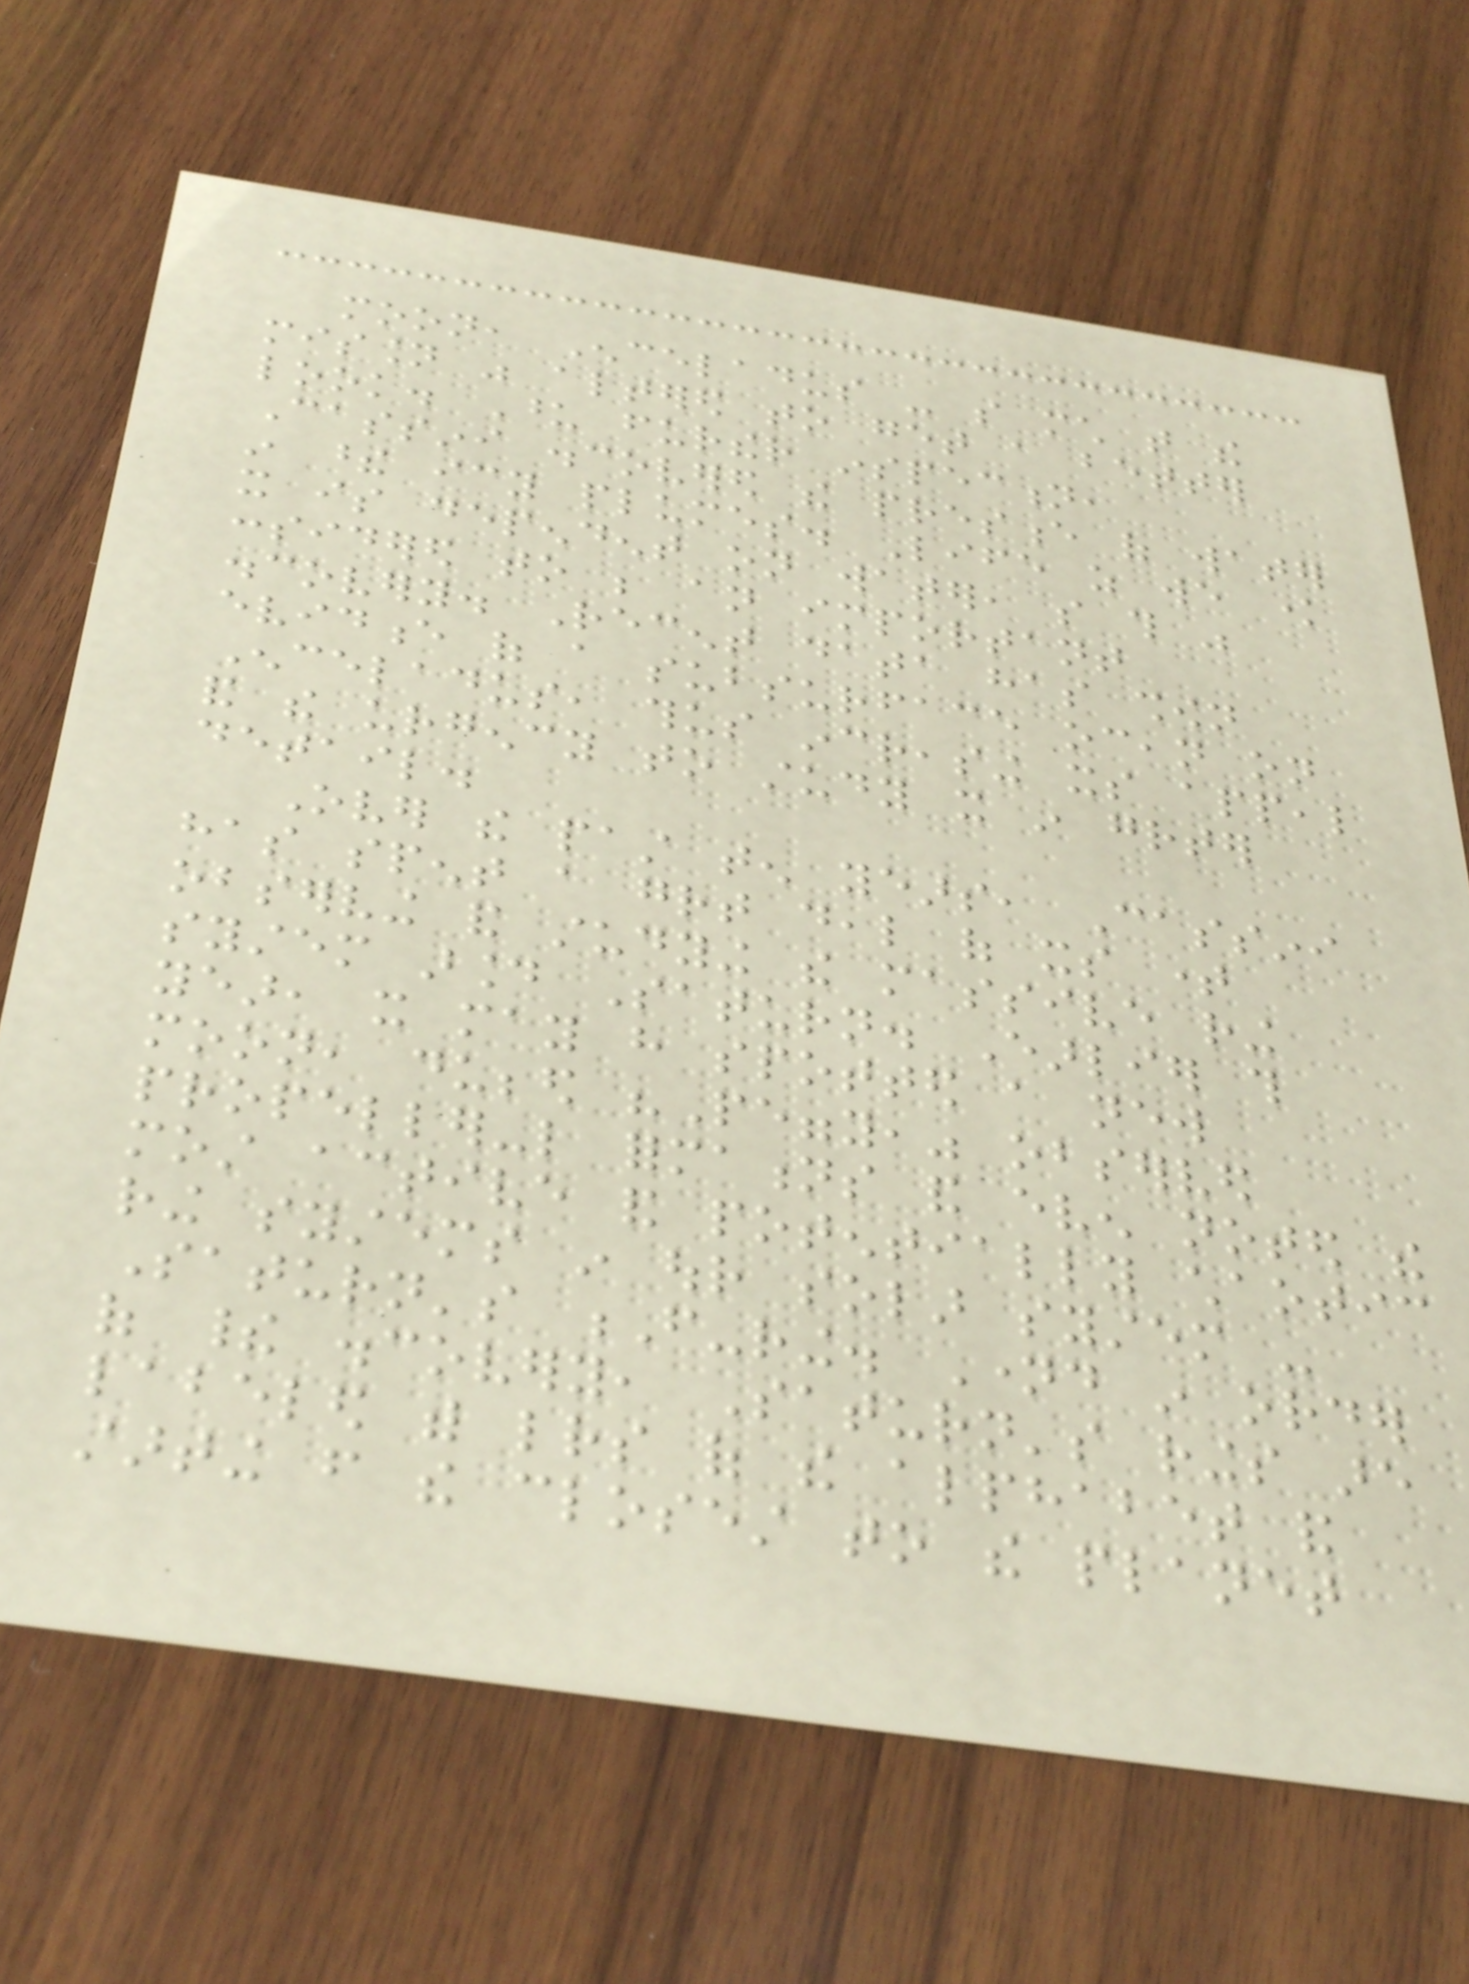moon, Enceladus - so much that the
mission was altered to get a better
look. Upon further inspection,
Cassini discovered the presence of water
in these icy plumes. Life as we know
it is dependent on water, so this was
considered to be an important
discovery. Recent data has shown
evidence of a subsurface ocean on
Enceladus, thus increasing its appeal
and the urgency to study it in greater
detail.
Over the past ten years, Cassini
has spent a great deal of its time
observing and studying the massive ring
system around Saturn. Earlier this
year, it may have spotted a new
moon, dubbed "Peggy," observed
propeller-like formations and even noted the
most active and potentially chaotic
ring systems in our solar system -
Saturn's F-ring. Named in order
of their discovery, Saturn's rings are
labeled with letters of the alphabet and
starting from the closest to the planet
